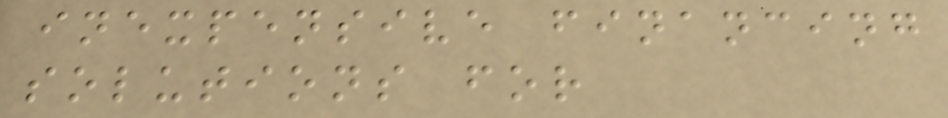inexpensive financing
solutions for
